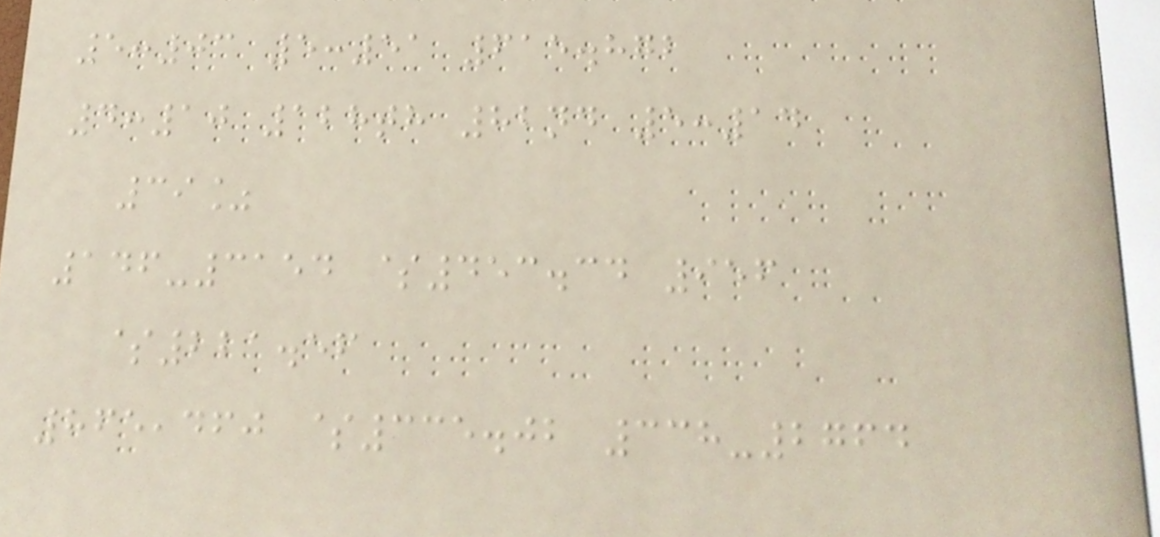5:03 5:51 615.872
4:10 128th 82nd 5:14
39%
146-3154 $453.34 956
$221.56
865,460 $335.02 338-2764
